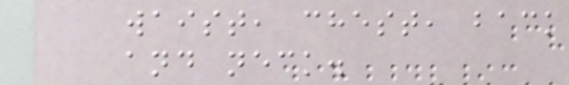waist, chest, back
and neck.
